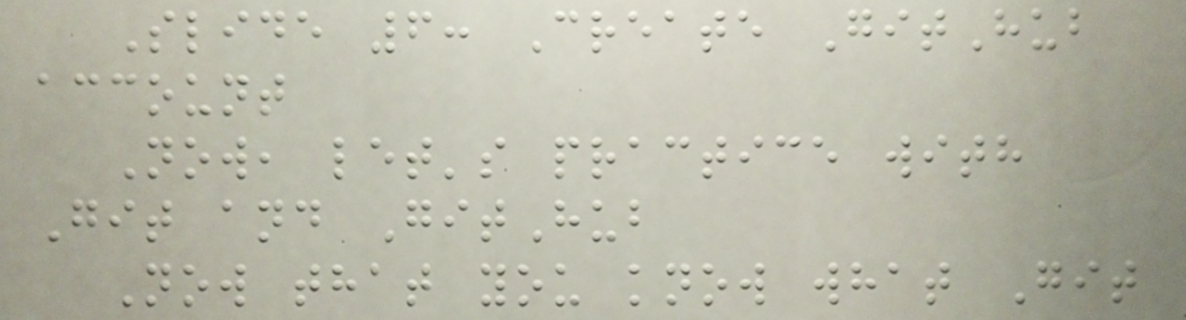Slide 6: Create GitHub
account
Now, let's practice with
Git and GitHub
Now that you know what Git
